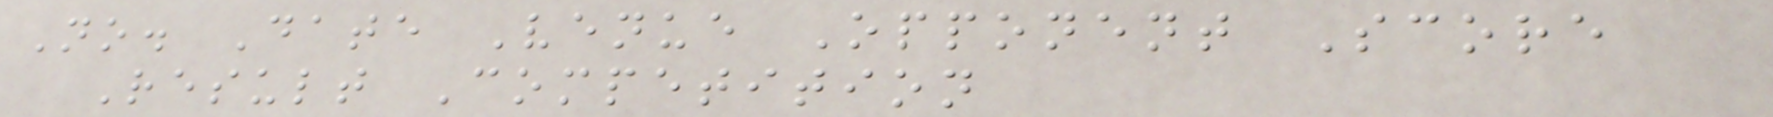No. Date Venue Opponent Score
Result Competition
